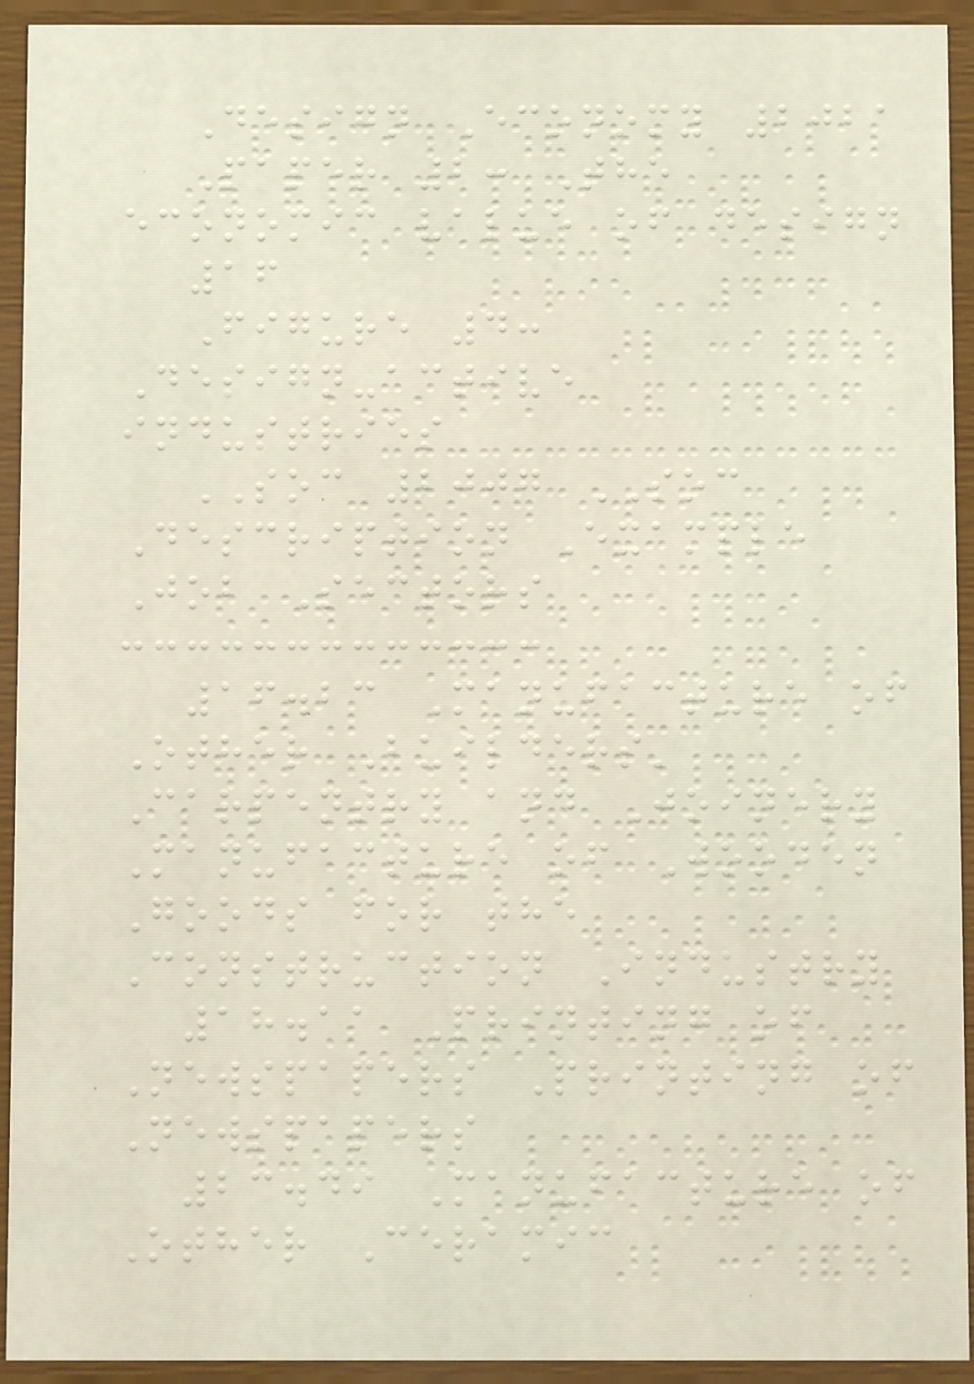Design Economy 2021
Paper 2: The
economic value of design
16
Figure 4:
Design-active
industries
SOC 2007 SOC
Description Example
Job Sectors
16.23 Manufacture of
Other Builders'
Carpentry and Joinery
Manufacture of Wooden
Goods for the
Construction Industry
18.11 Printing of
Newspapers Printing of
Newspapers
23.49 Manufacture of
Other Ceramic
